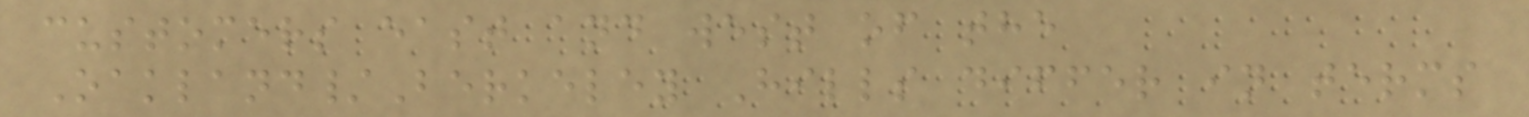customers east and west of the
Oakland/Berkeley Hills differ in terms
